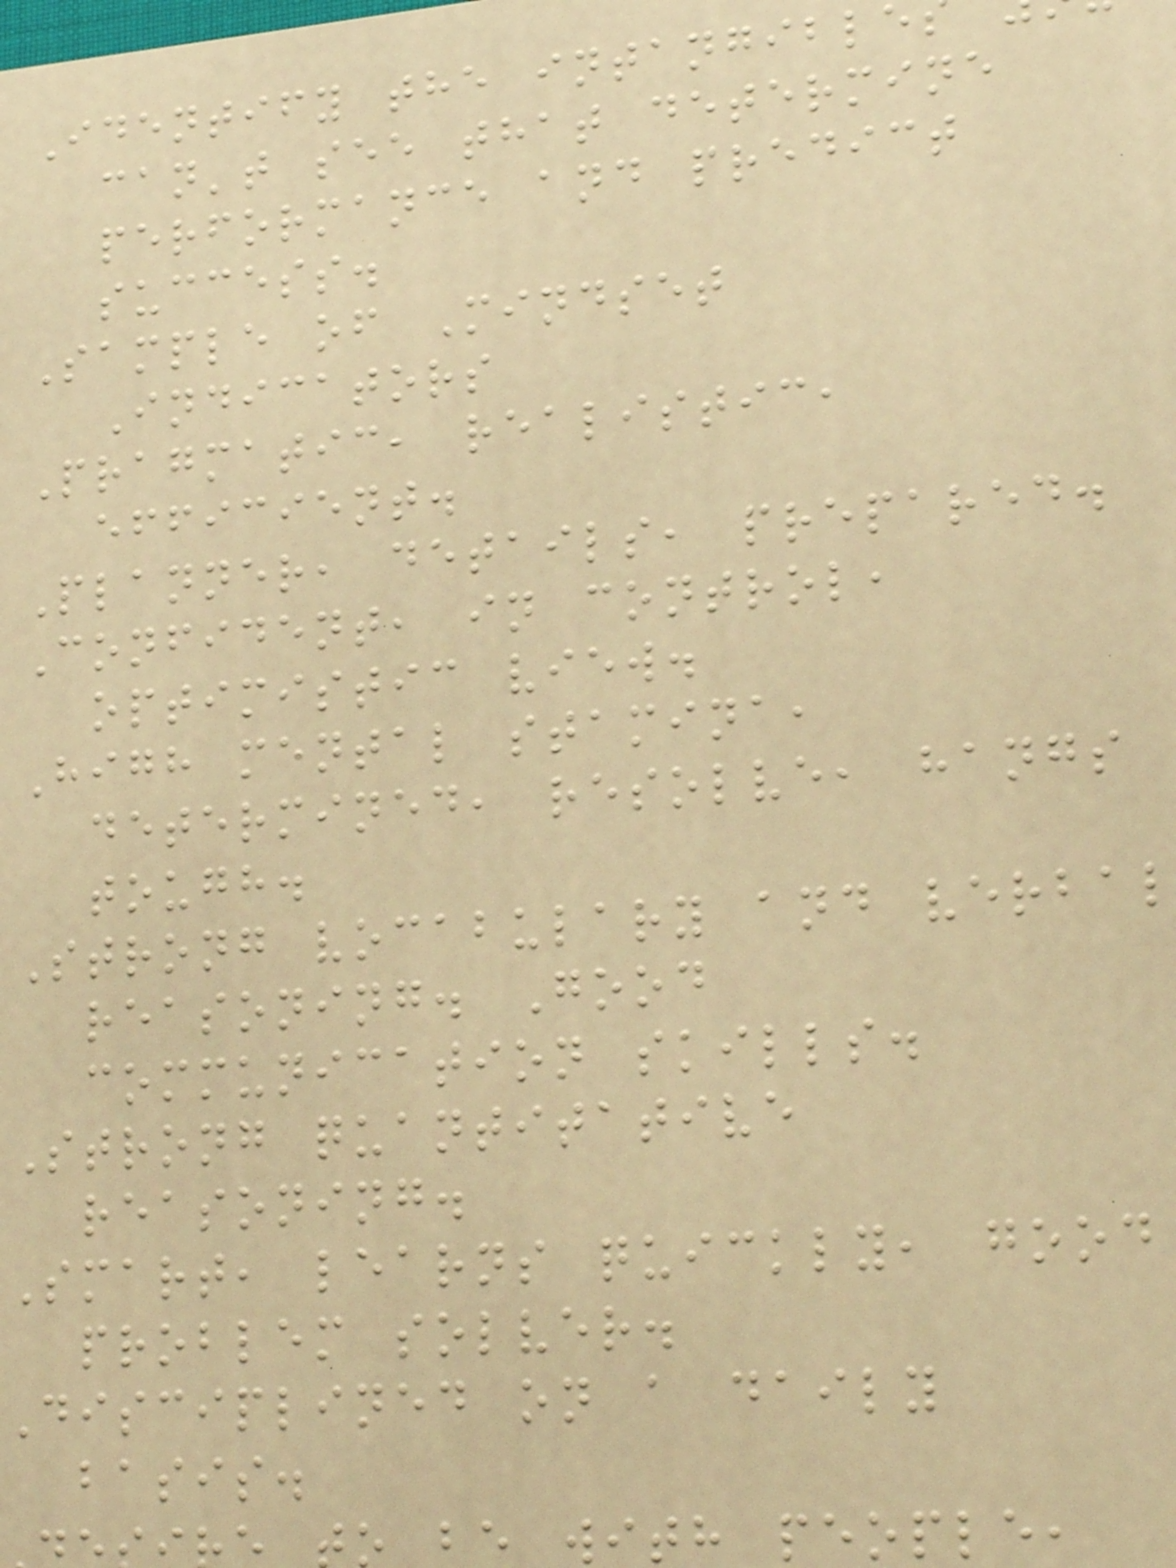Identify the intangible
can't see that determine
performance and predict
success.
Sample of Mindset
Indicators
Pragmatic, realistic,
efficient.
Planner, details, prepared.
Confident, in control,
optimistic view.
High mental stamina,
determined, resolve, hangs
tough.
Strong vocabulary and verbal
reasoning. Good
communication skills.
Strong quantitative
reasoning.
Smart, learns quickly, good
problem solver.
Disciplined on a daily
basis.
be with people,
